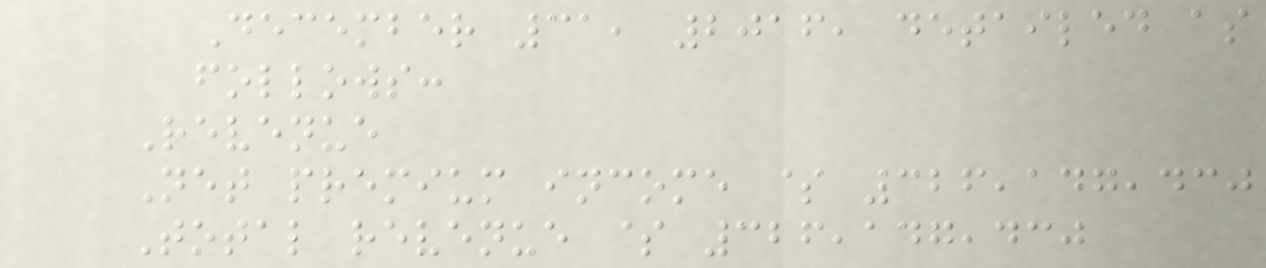December 31, 2016, detailed as
follows:
Revenue
Net premium income $ 326,147,430
Total revenue $ 326,147,430
